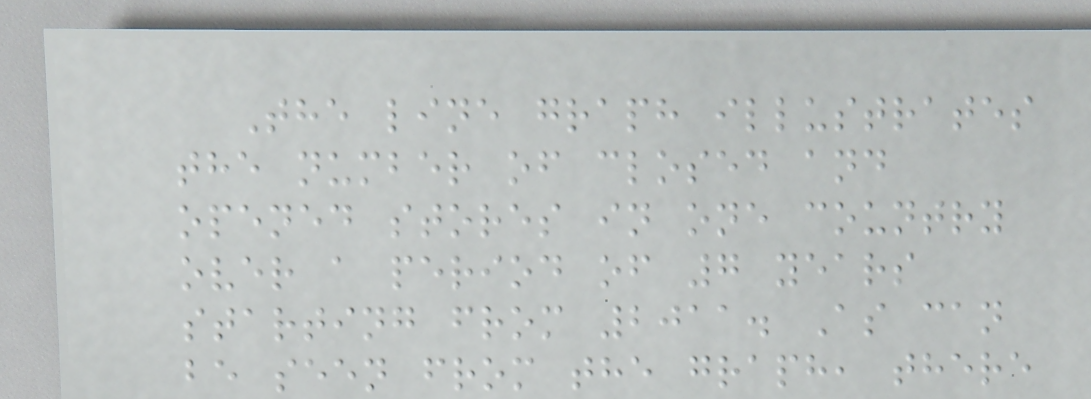The line graph illustrates
the number of closed and
opened stores in one country
over a period of 7 years
starting from 2011. As can
be seen from the graph, there
